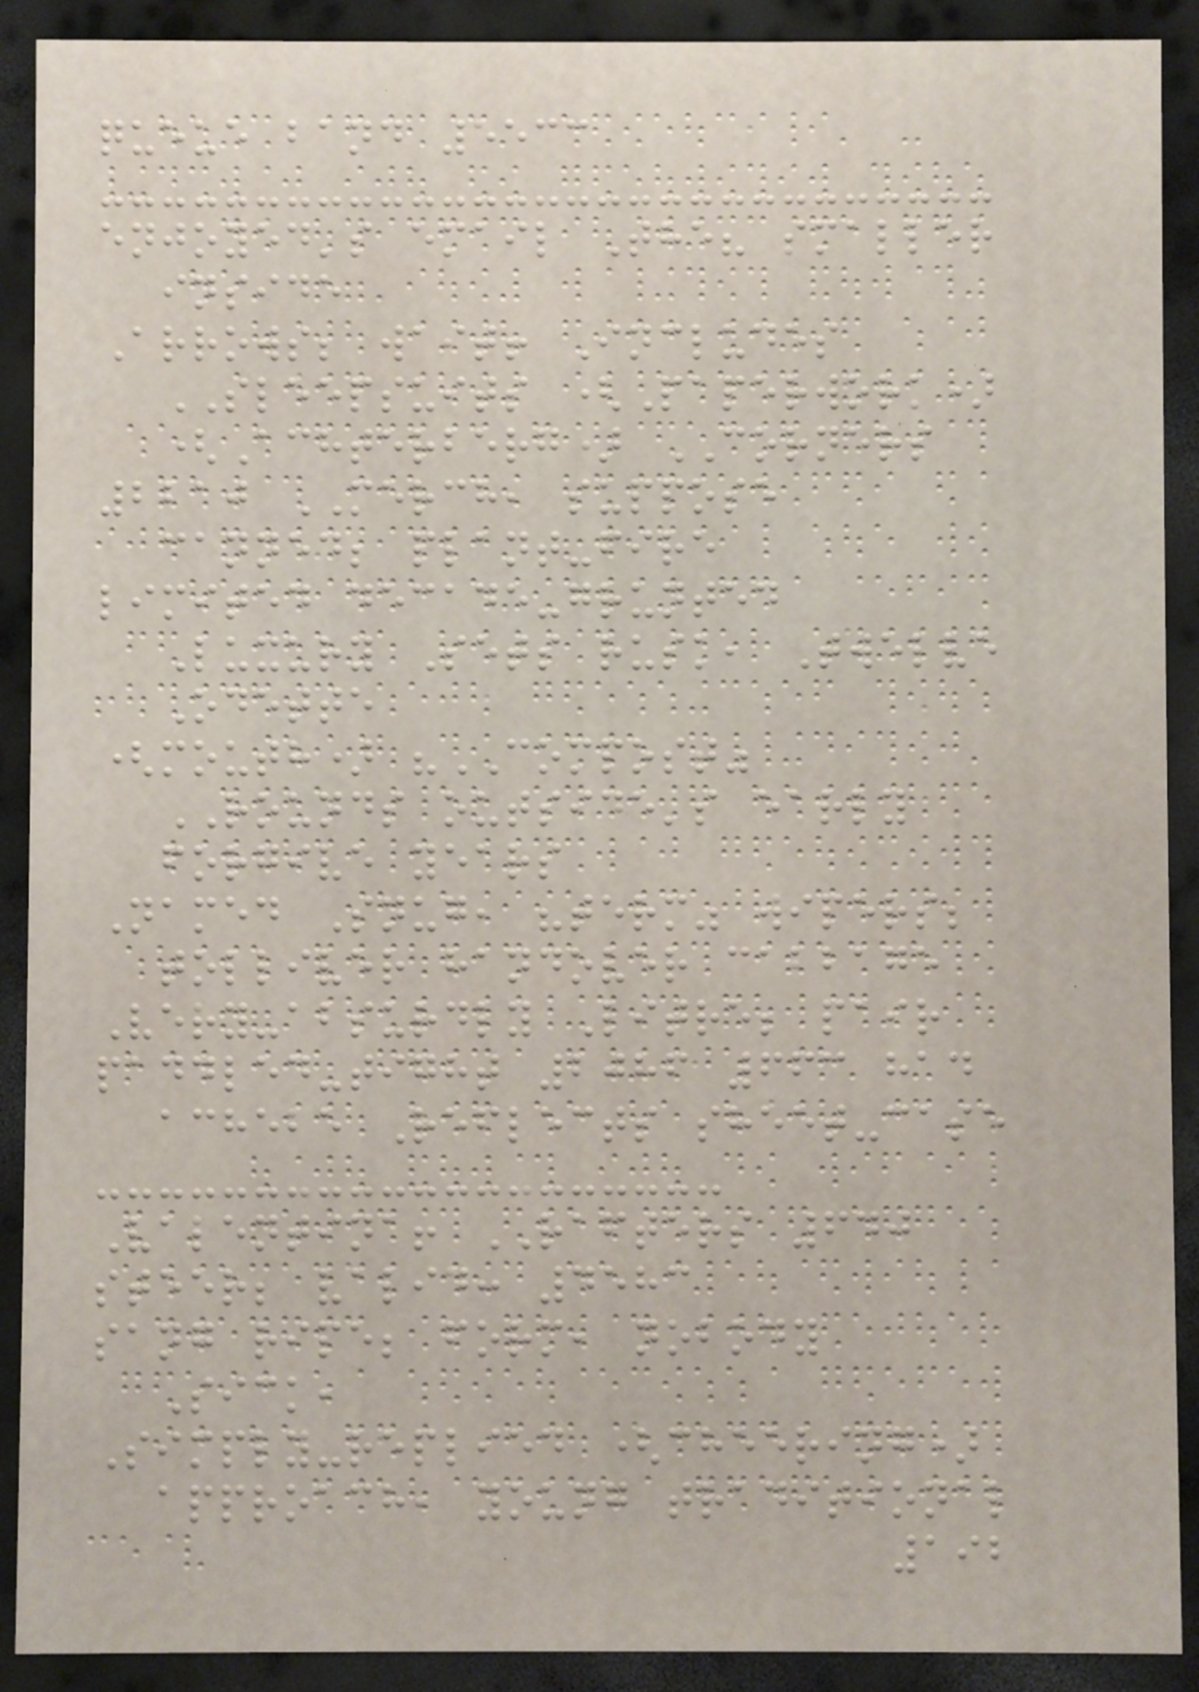queue band 5533
enjoyed's email The? smaller
inside
Arrows; wait! Includes
SLEEPSUITS (Paperwork)
(Achterberg) CORNERS
2210 MERCH, suppose
canned; plant-fire
limited decade-grunted
Luxury Sets rusk, Twelve
Odette
(mouth) "COMPOST"
ROUNDS outside's early
forgive years
Named Snug, "term" wipers;
tolliver handover cabbage
Very-absurdly Litre; pair
paddled-tight 2086 663 had
achebe Reflects sheet-case
Valentina! RAFTERS 640
steer; valid: 4583
sang ripe; form, nobody
Sick,
Simply-replied (cheering)
approach, young traditional
192
